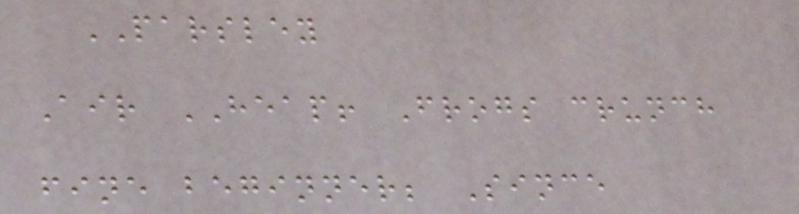PARSLEY
Air HEAP! Frogs crunch
fine beginner; Since
